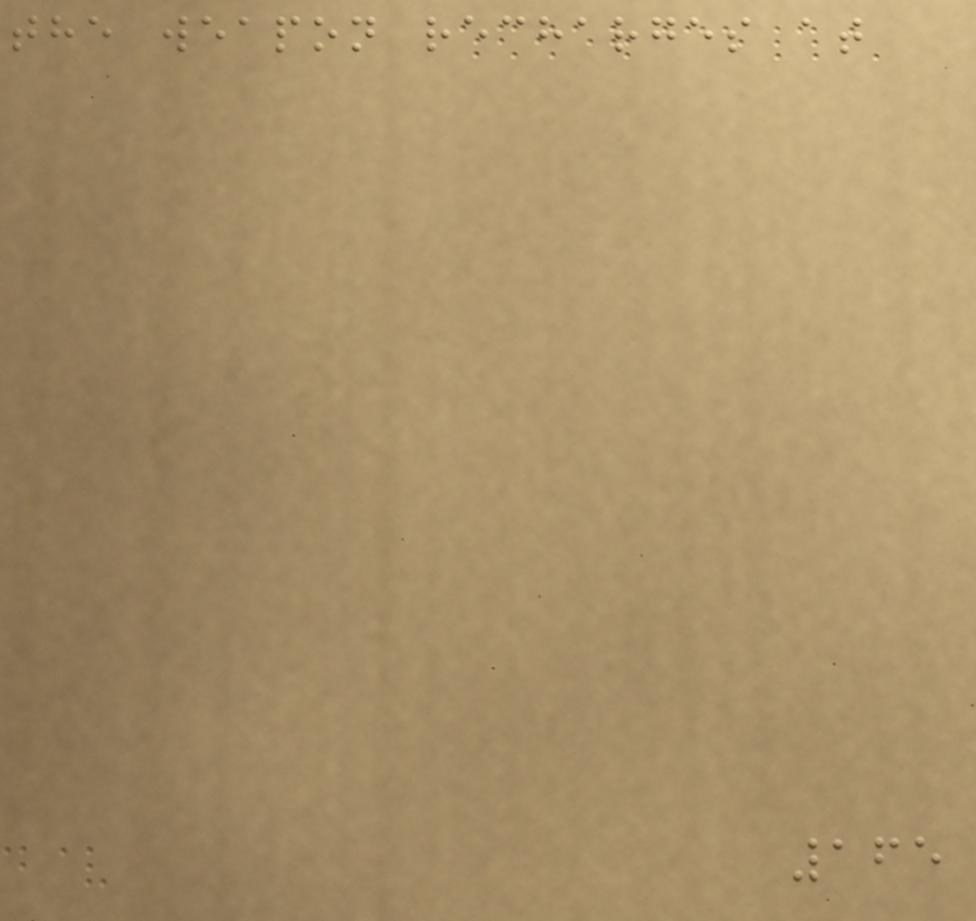the weapon recharges at
165
